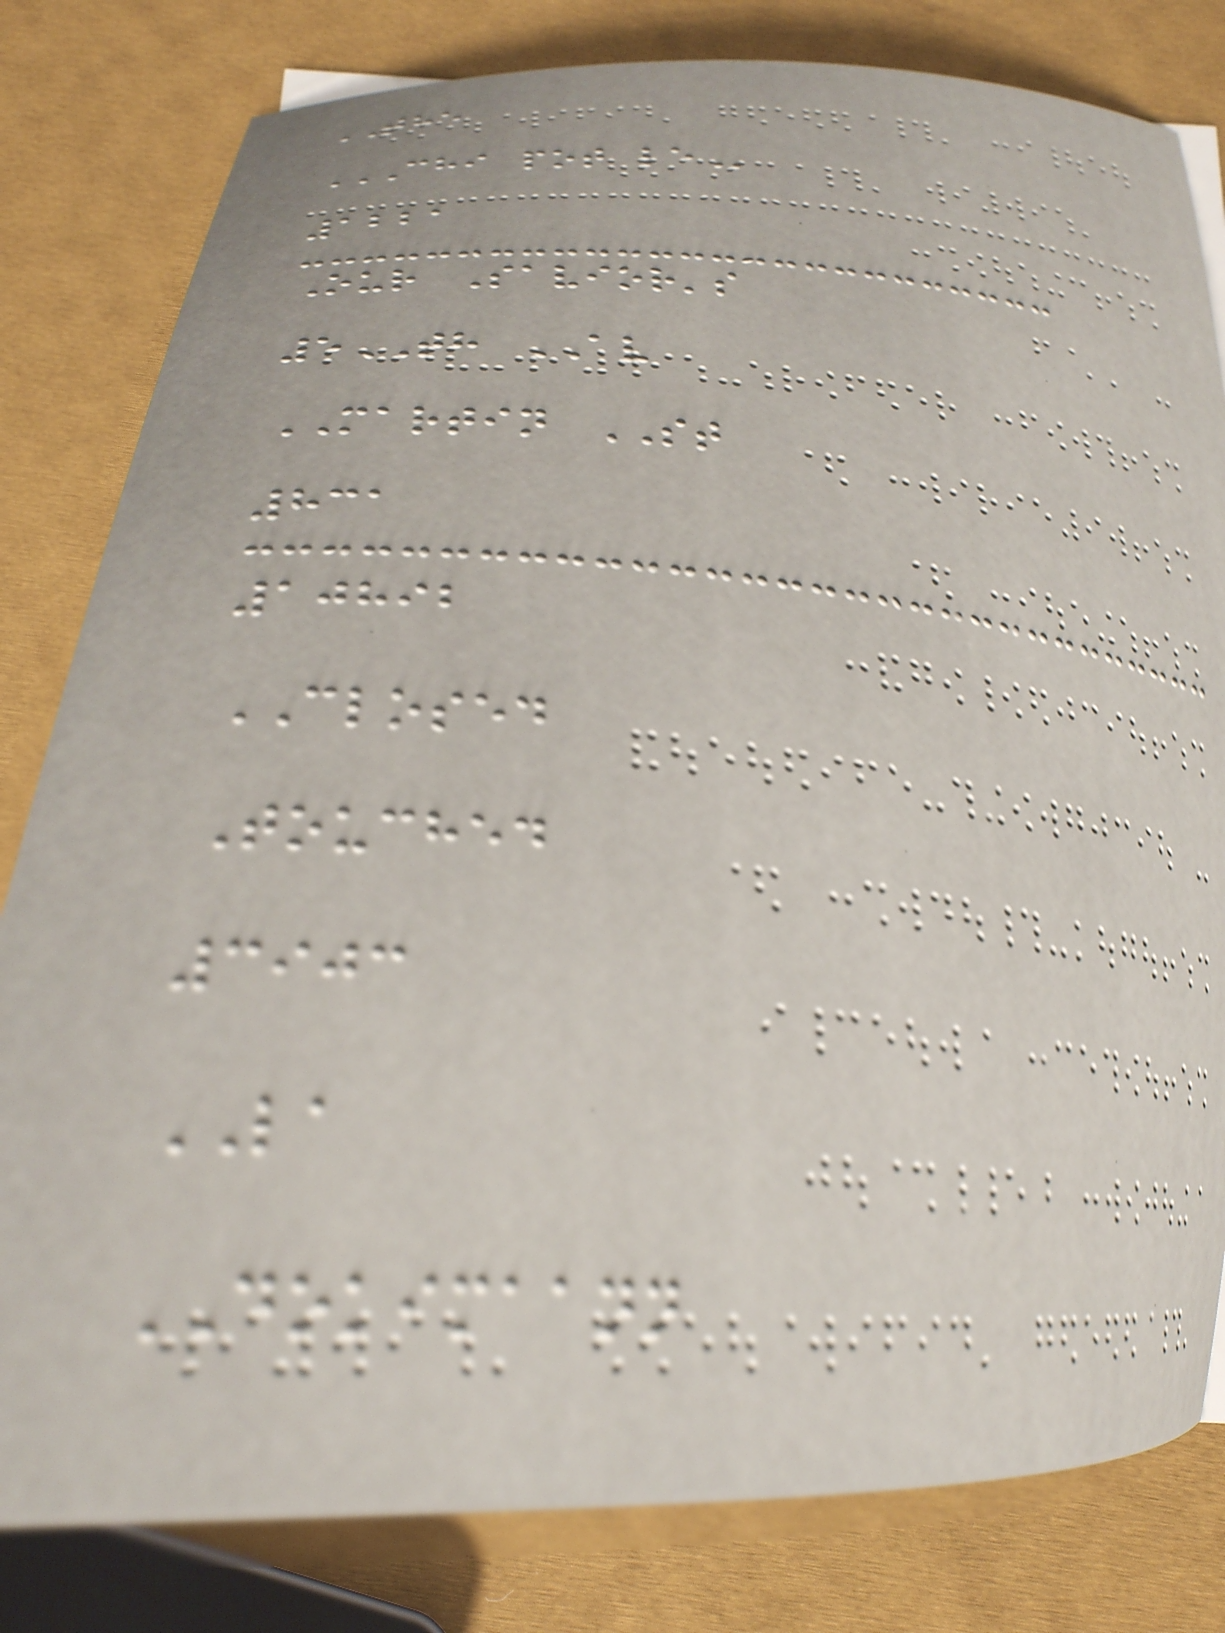THE
CHI POT LE
1221
Our Savior's
5TH AV
MARTIN ST
831
10892
CLOSED
Touched
3903
LA
DOKIMAANN
